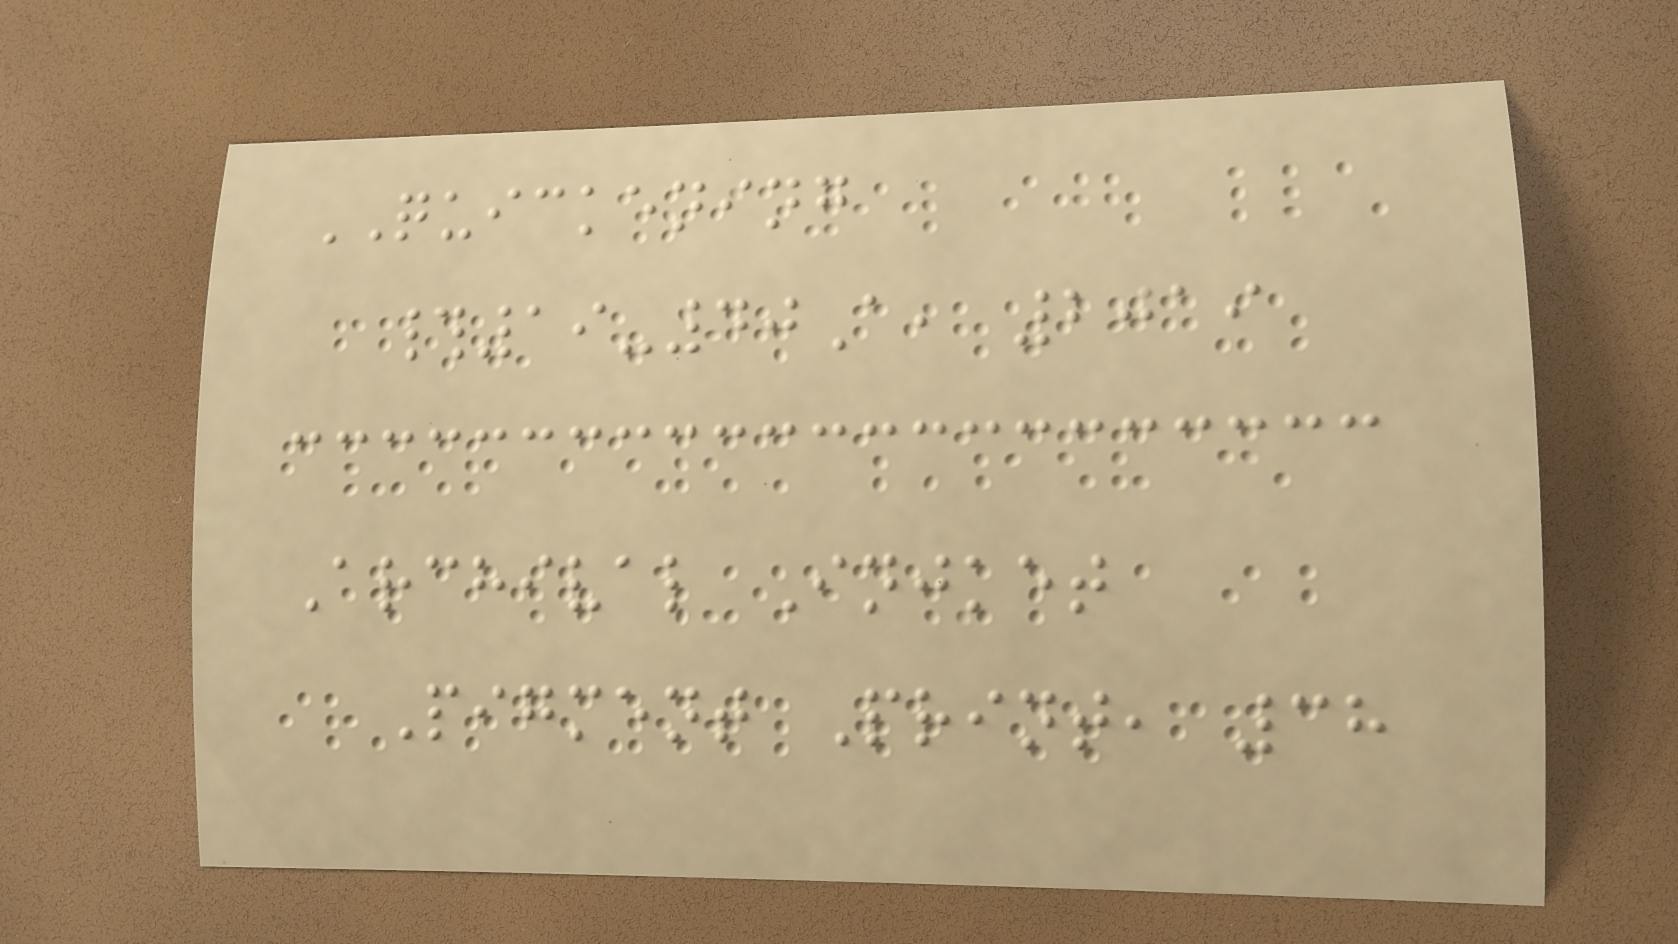QUICKENING
#19-40A, 2019
Archival Injket
Pigment Print, 38
